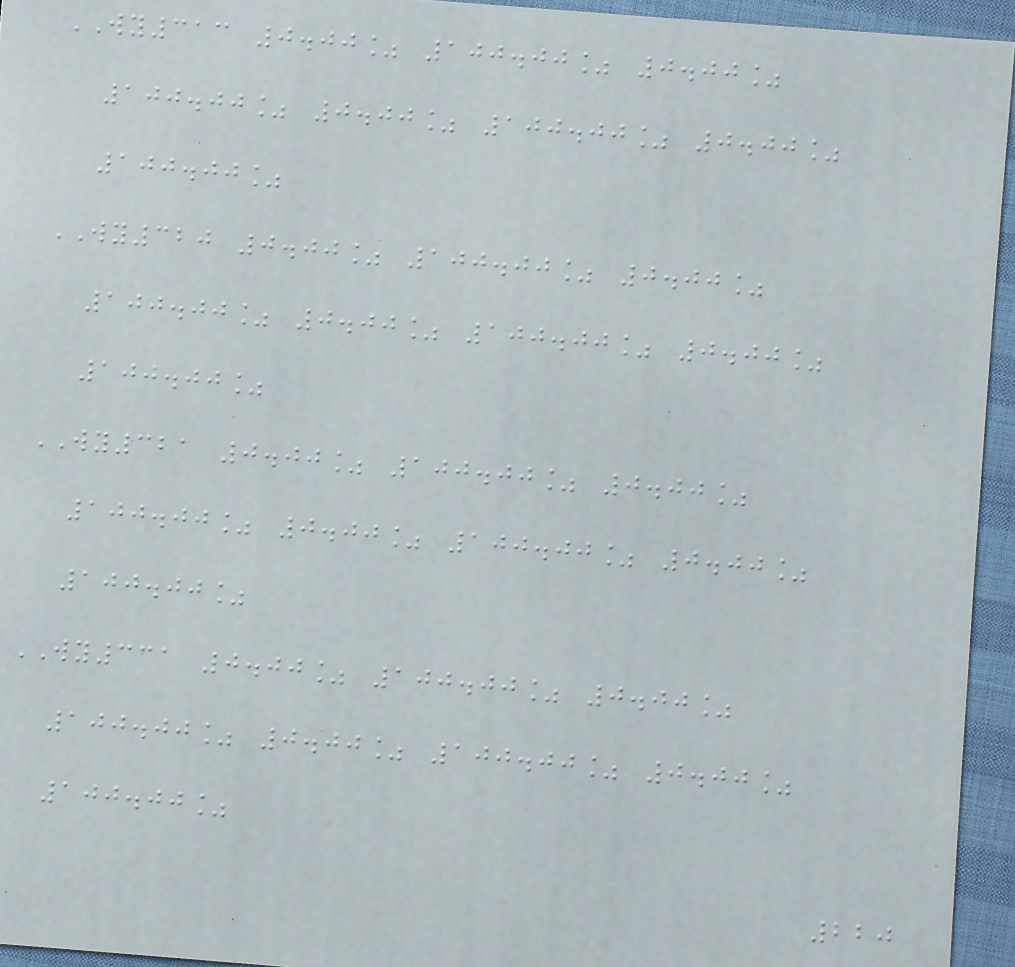WY313 0.00% 100.00% 0.00%
100.00% 0.00% 100.00% 0.00%
100.00%
WY320 0.00% 100.00% 0.00%
100.00% 0.00% 100.00% 0.00%
100.00%
WY321 0.00% 100.00% 0.00%
100.00% 0.00% 100.00% 0.00%
100.00%
WY331 0.00% 100.00% 0.00%
100.00% 0.00% 100.00% 0.00%
100.00%
220
